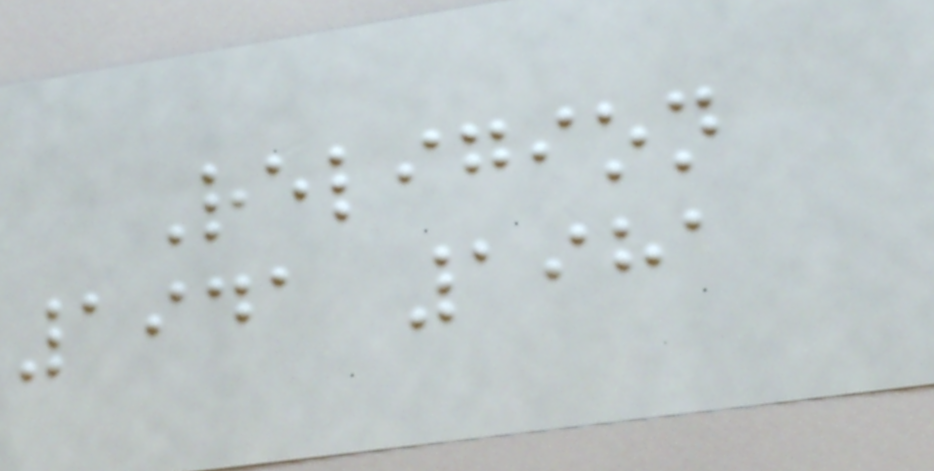Religion
1941 1981
